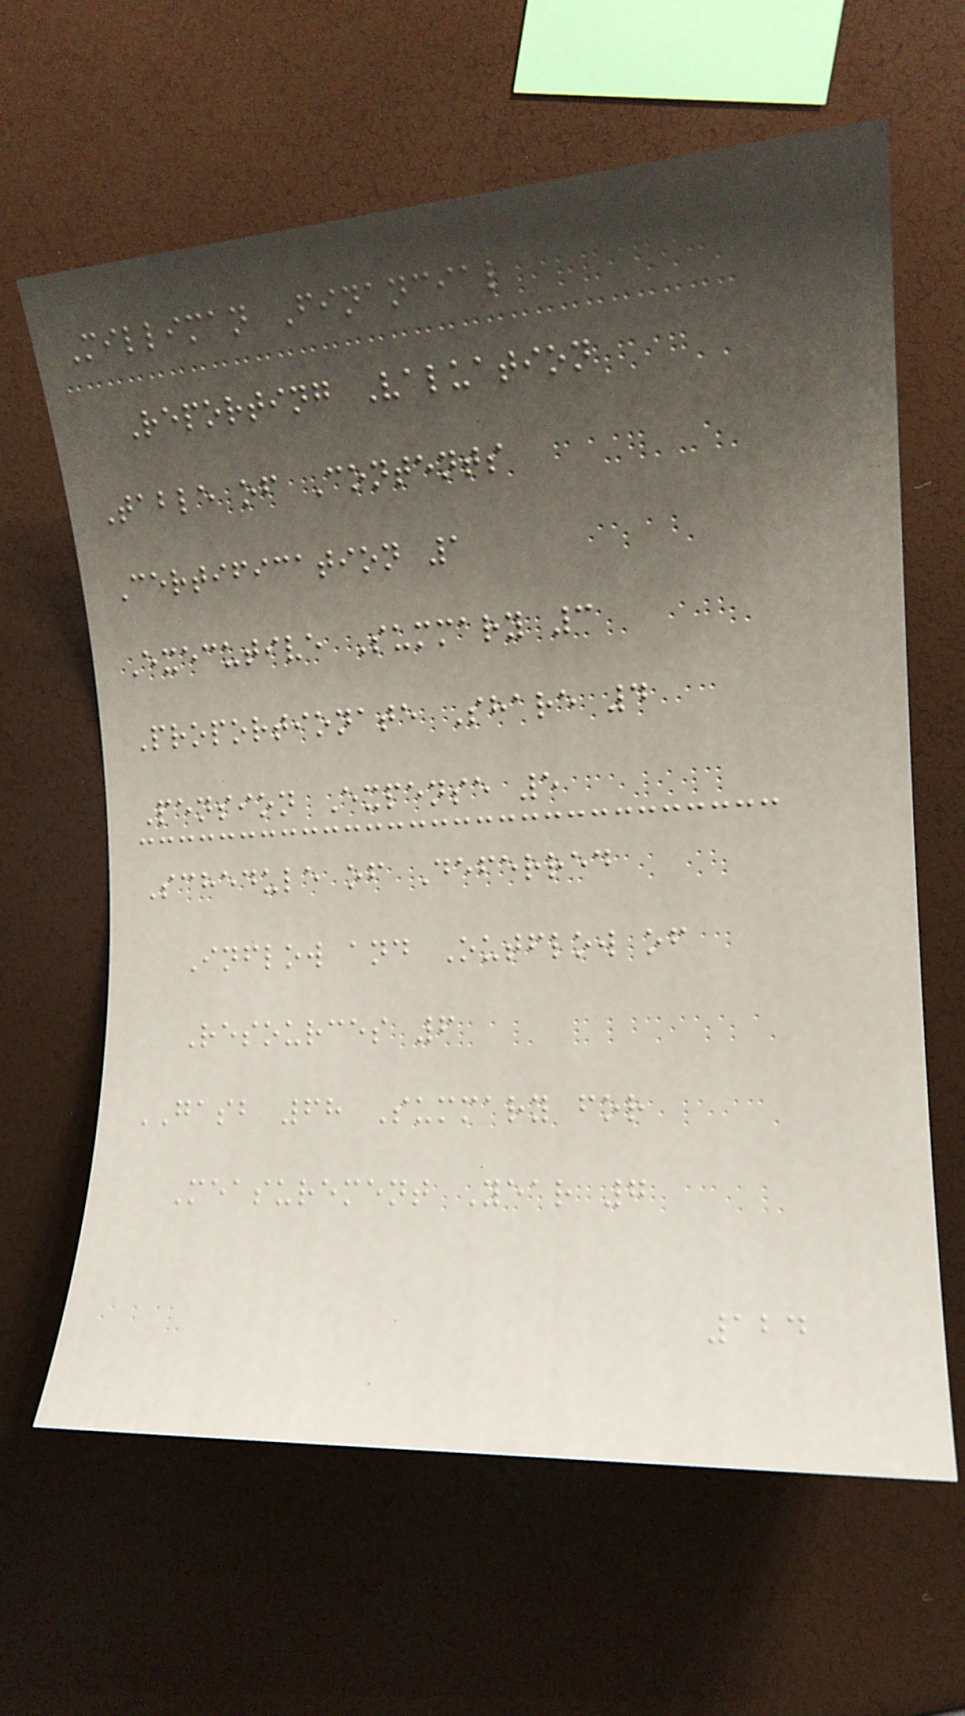Milliman Financial
Reporting Valuation
Table of Contents
Certification 1
Executive Summary 3
Proportionate Share 4
Pension Expense 5
Schedule of Deferred
Inflow and Outflow of
Resources 6
GASB 68 Summary for
Measurement Year 7
124
